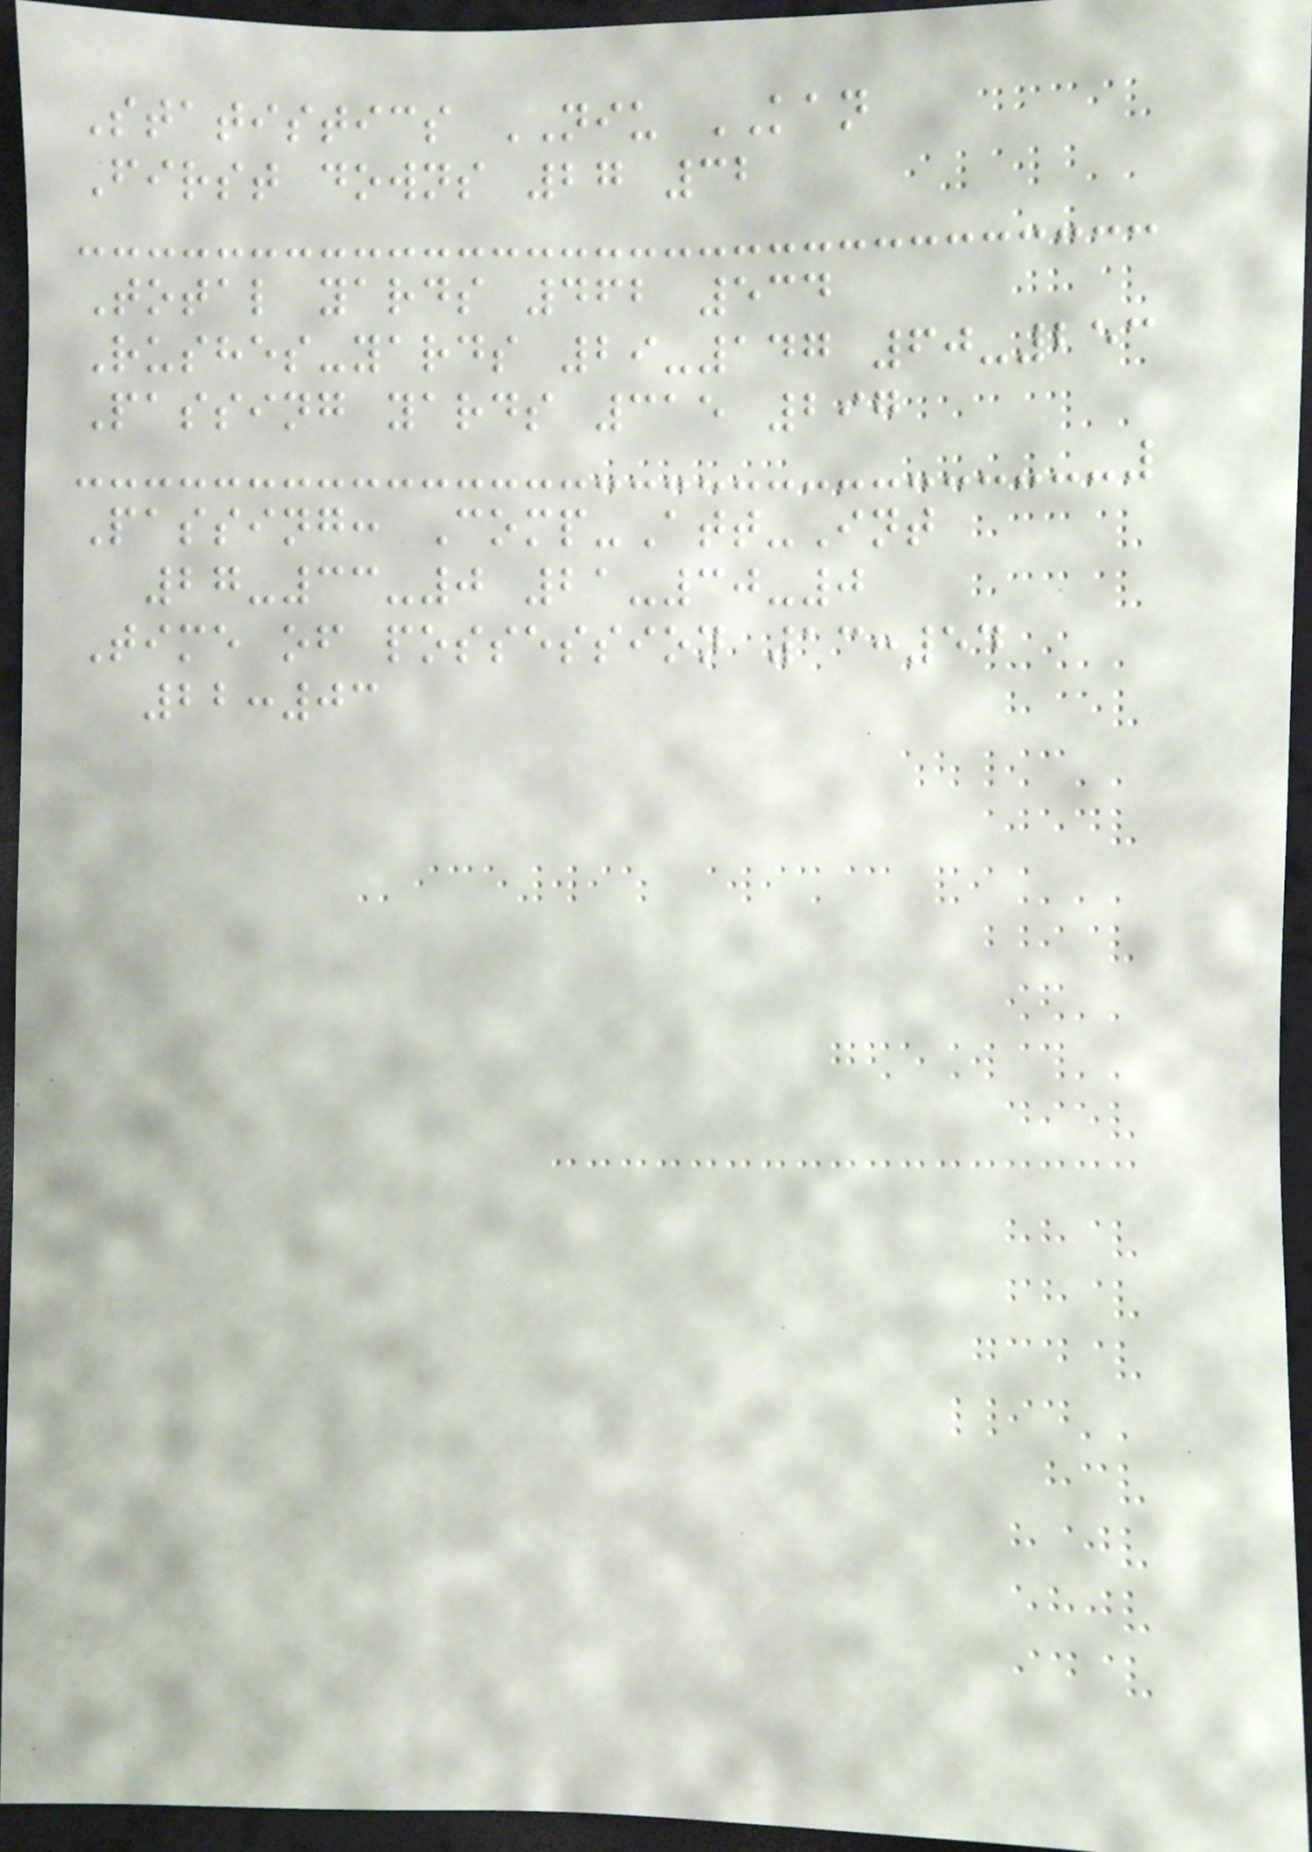Statistics NIU KAN
First downs 27 32
Total yards 462 534
Rushes-yards 29-147 60-253
Passing yards 315 297
Passing: Comp-Att-Int
27-33-0 21-30-0
Time of possession 13:54
22:03
